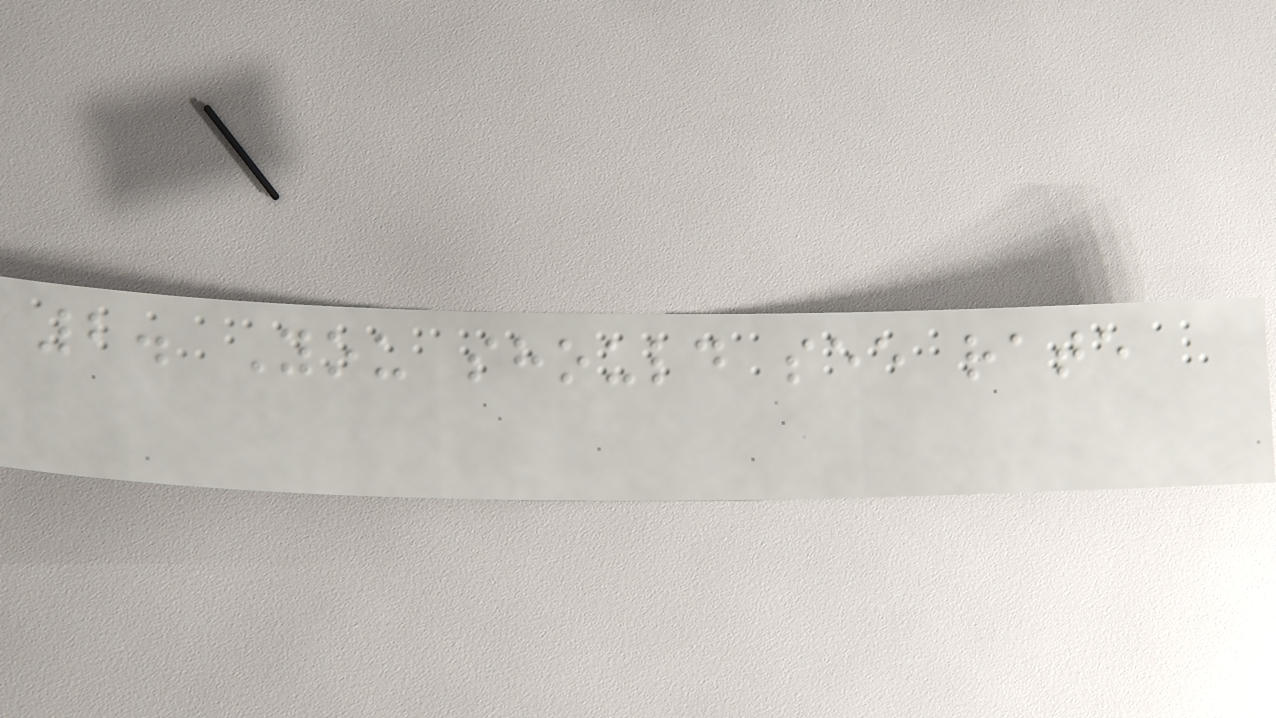2. You should see rate
